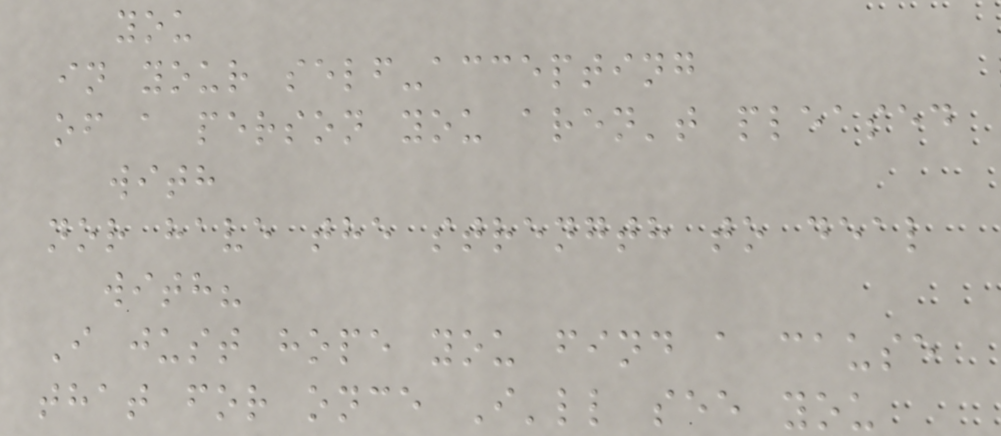you
in your self-accepting
of a person you aren't pleased
with
nor have the strength to deal
with?
I just hope you find a cause
that for once I'll see you
